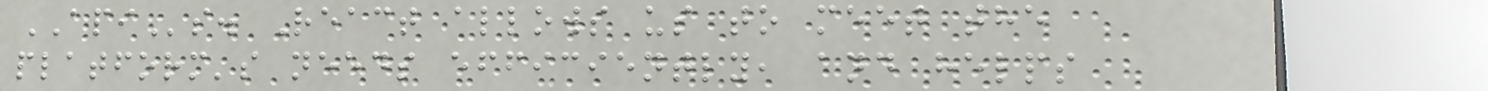APIs. React allows us to meet the
platform's needs efficiently, and helps
